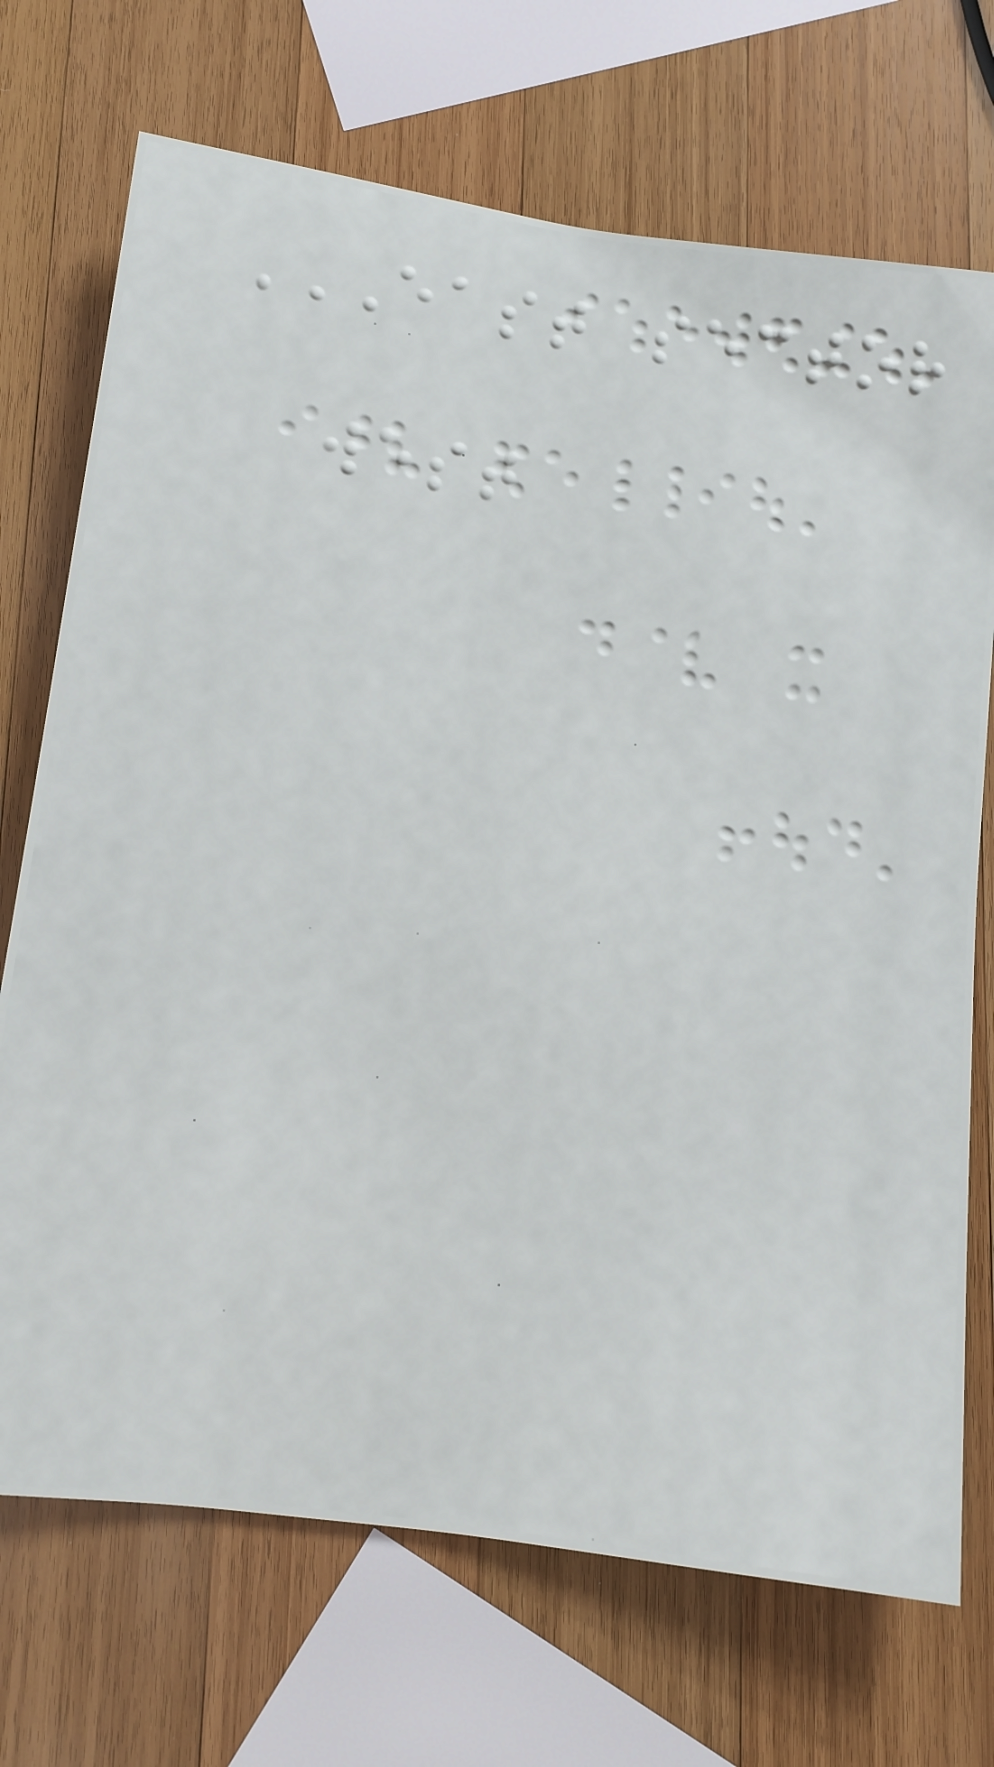EAST SECTOR
WEST
